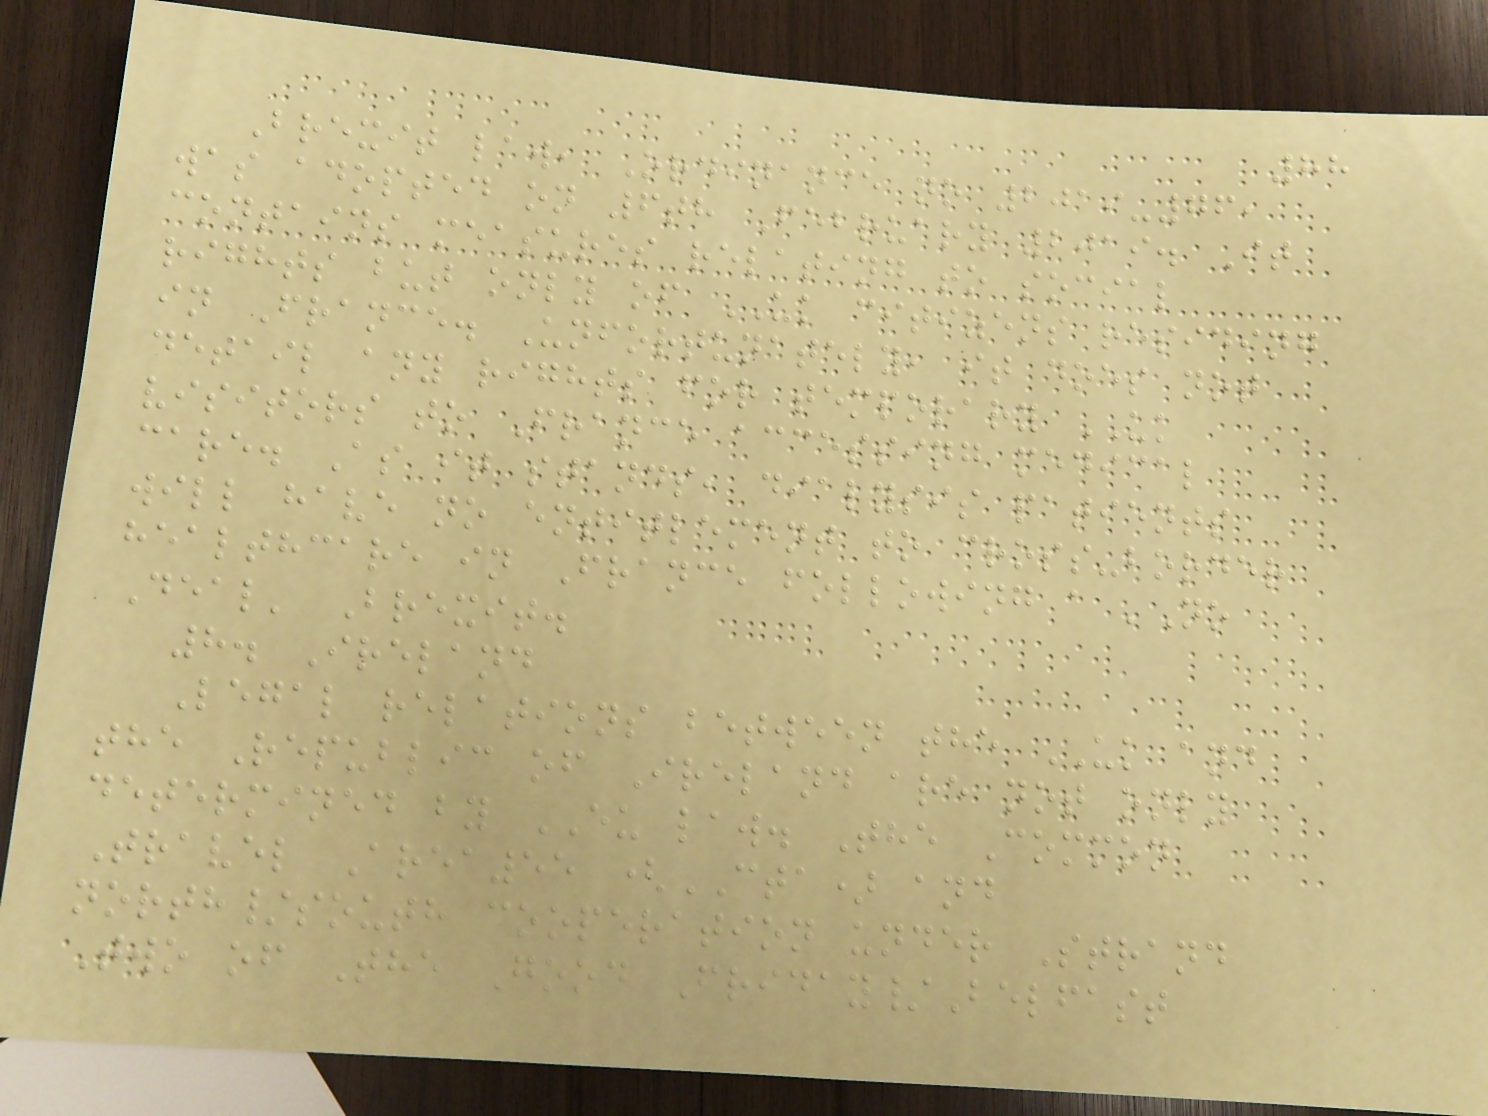88
Brexit law, Ordinance no 2019-76,
was adopted on 6th February 2019. It
contains measures relating to social
rights but only of UK citizens residing
in France. Unfortunately, it does not
detail any rights for temporary UK
visitors to France accessing medical
care. As it stands, dialysis patients
will have no entitlement to cross-border
healthcare in France following a 'No
Deal' Brexit.
8. Ireland
Legal relations between the UK and
the Republic of Ireland are not only
determined by EU law. The Common
Travel Area55 (CTA) and
north/south cooperation under Strand
Two of The Good Friday/Belfast
